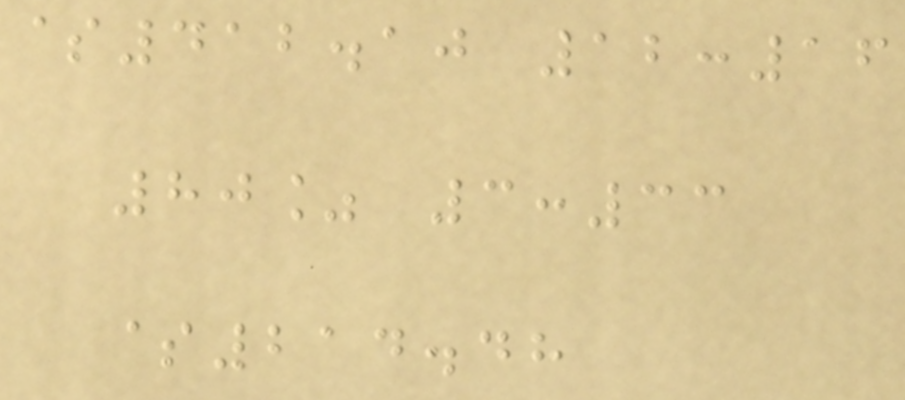$412.10 12:16
80% 3:33
$214.48
